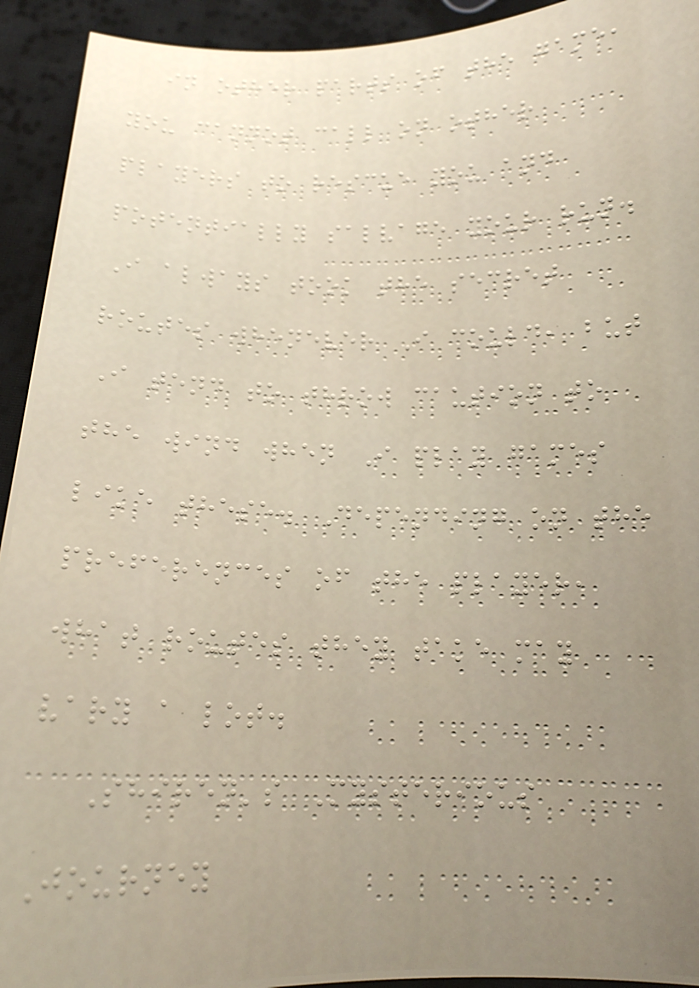in other parts of the game,
you cannot call on other
players to rescue you and
potentially salvage your run.
I always took the secret
routes whenever I could, but
I tend to throw caution to
the wind when I play games
like these. Depending on the
preferences of the player,
what routes they take may
vary a lot.
Shiren's Mysterious
Journey
